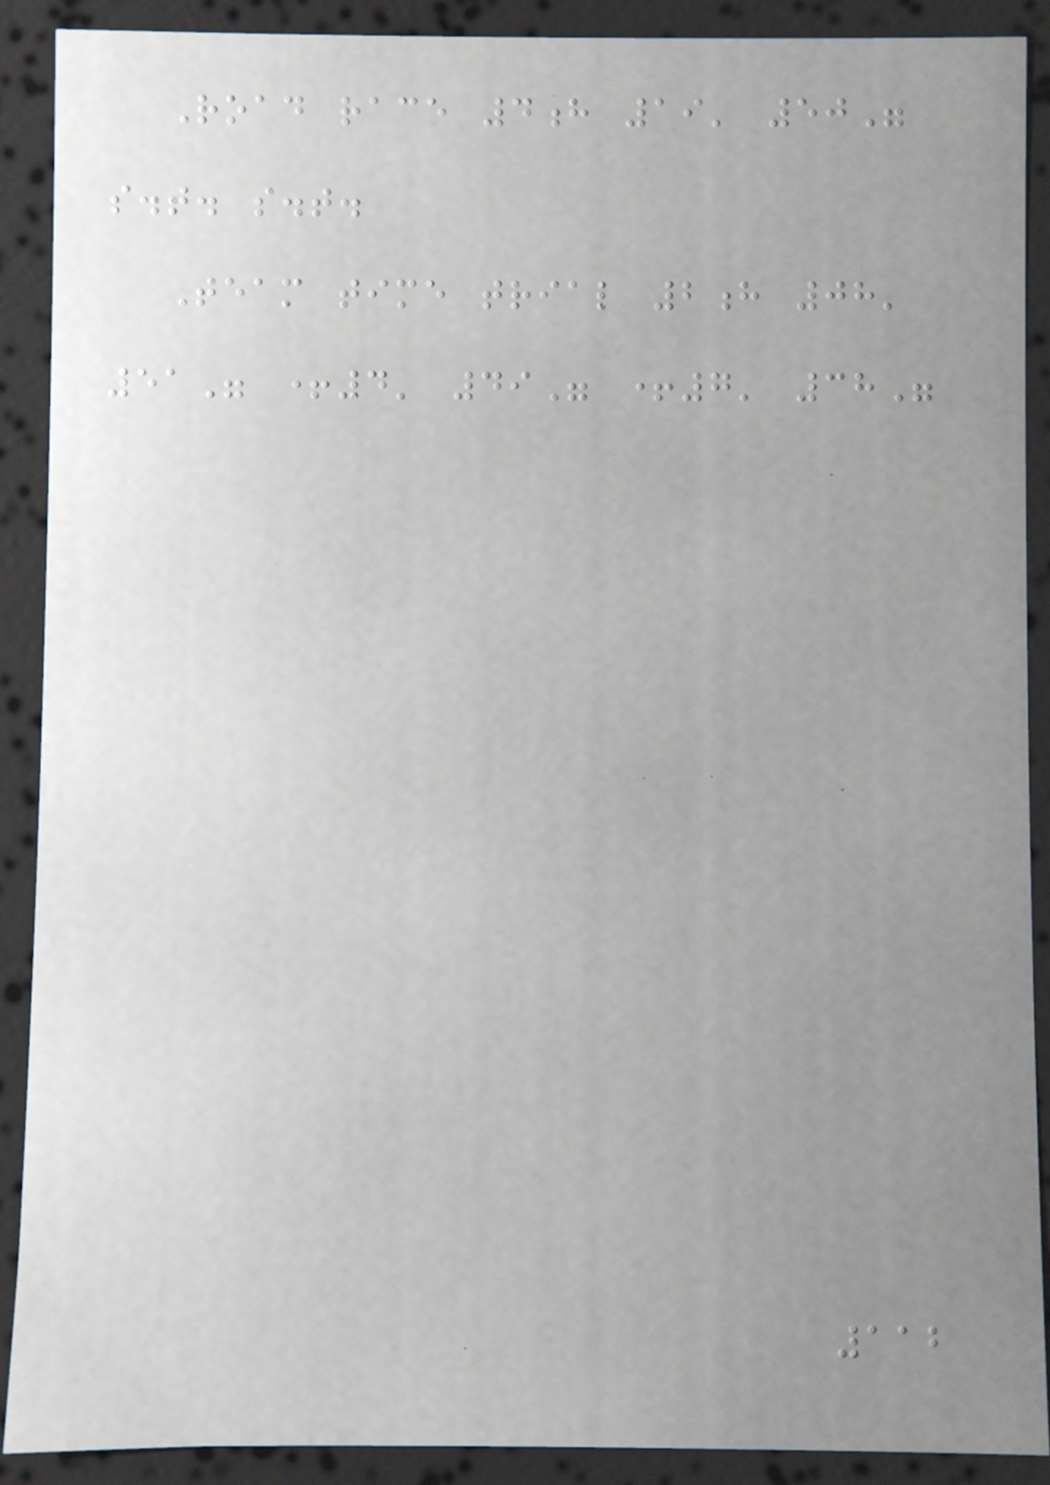Road race 4h 19' 50"
s.t. s.t.
Team time trial 2h 08'
51" +4' 49" +7' 38"
112
